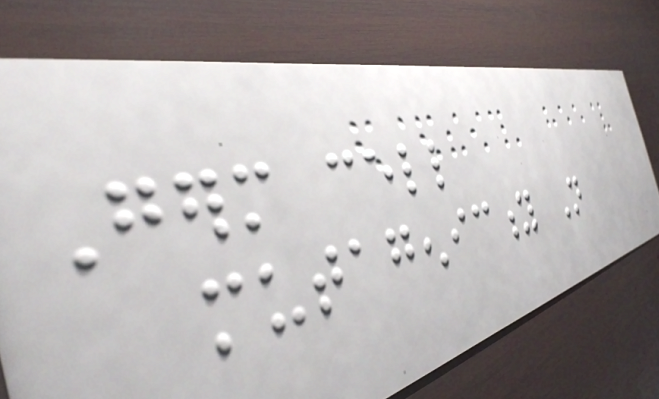Germ cell
mutagenicity Not
